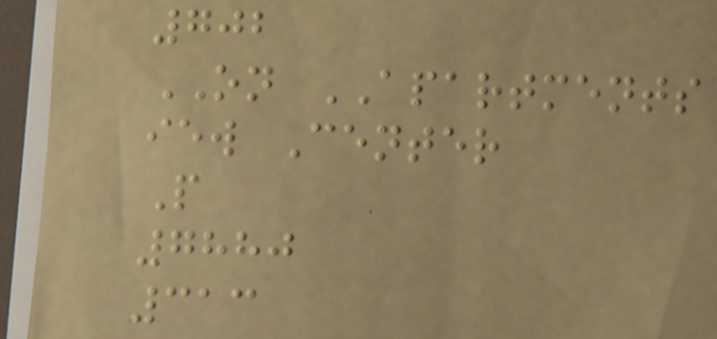702
ON APARTMENTS
iew Center
P
7880
313
